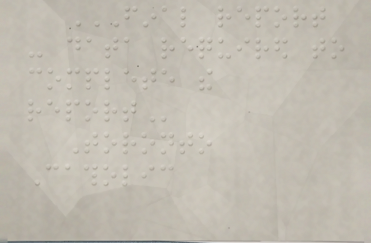FINAL REPORT
- DATA REQUIRED TO
COMPLETE THE
REPORT
Toronto
Catholic
